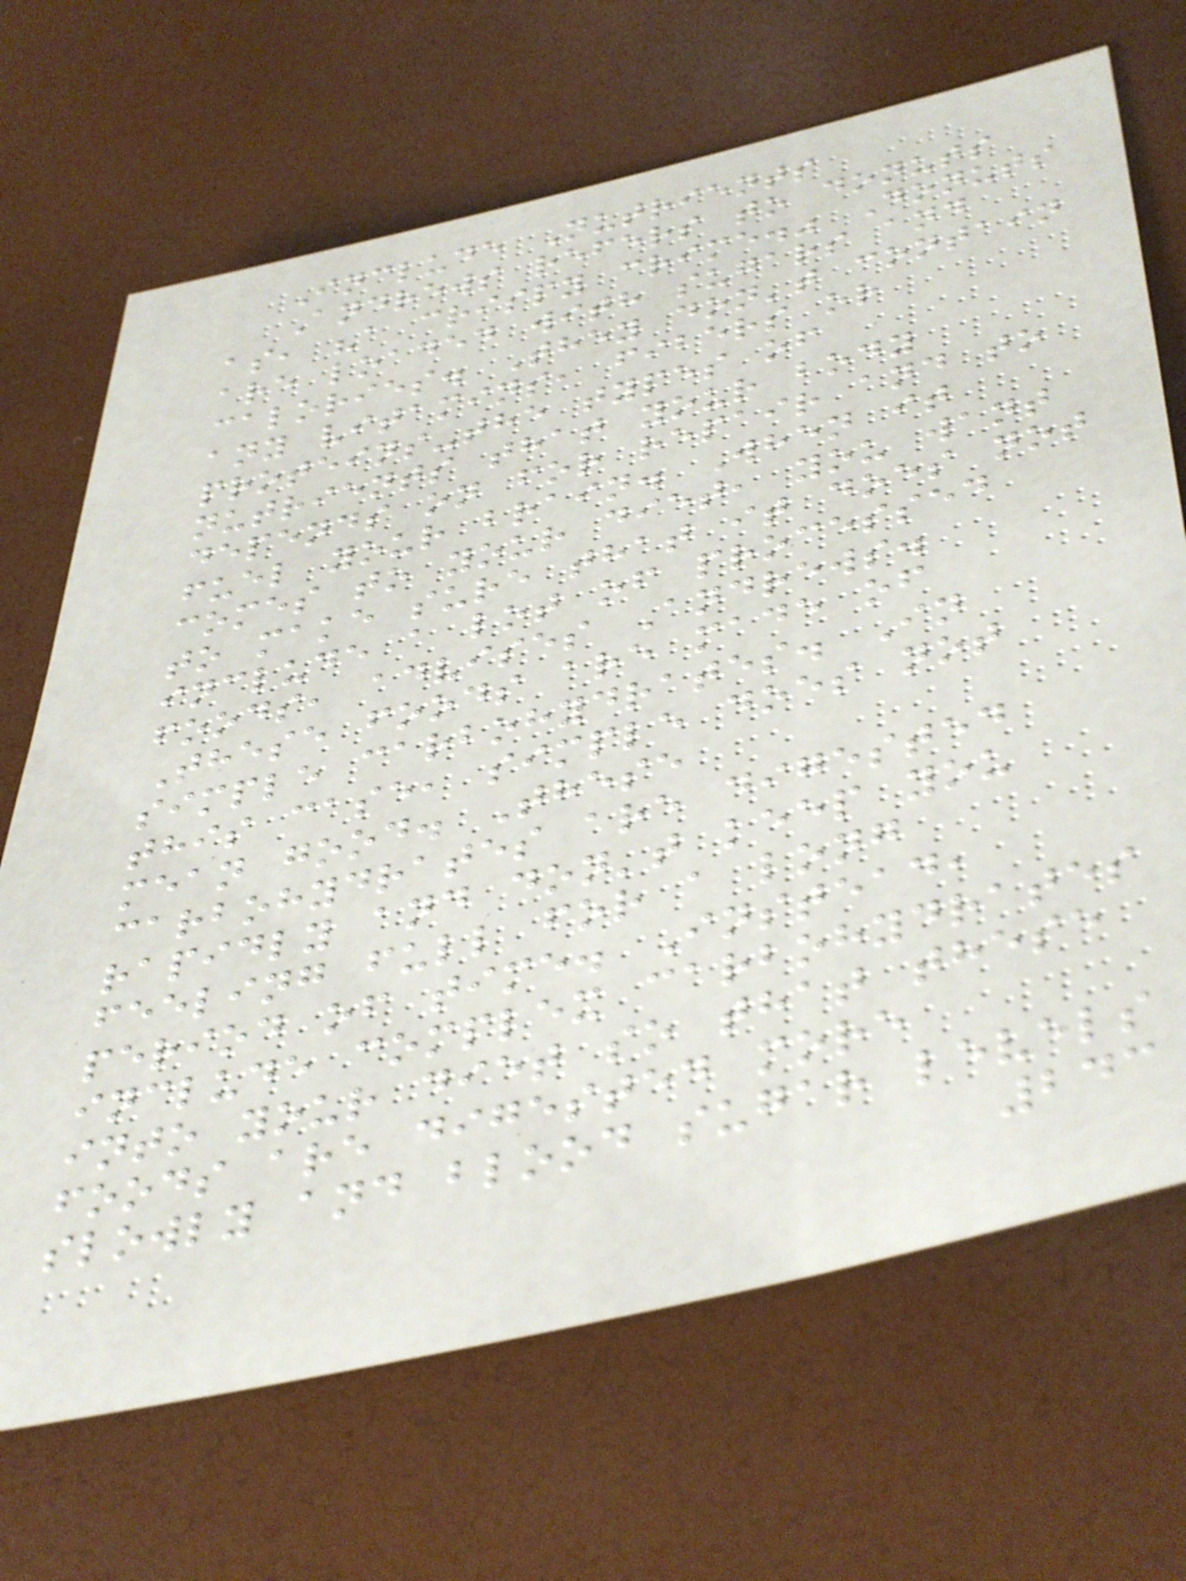Include Nutrients
Andrews refers to donuts
as, "a crispy crime." Donuts
are loaded with sugars and
calories. They don't contain
any vitamins, fibers or
proteins-the types of
nutrients that your body
depends on for repair and to
fuel your brain. When it
comes to your diet, you want
to make sure that it does not
include a lot of processed
foods, advises Andrews.
These foods are made of
simple carbohydrates. In
this case, simple does not
mean good. These
carbohydrates are digested
rapidly and don't keep you
feeling full for a long
period of time. Instead,
include complex carbohydrates
into your diet so that these
foods are digested more
slowly and blood sugar levels
243
